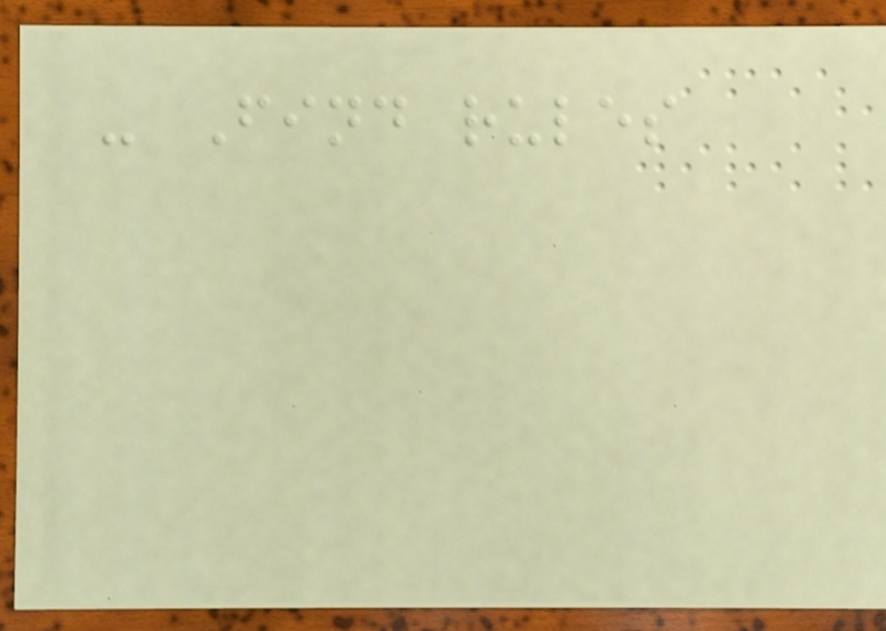- Find rules
